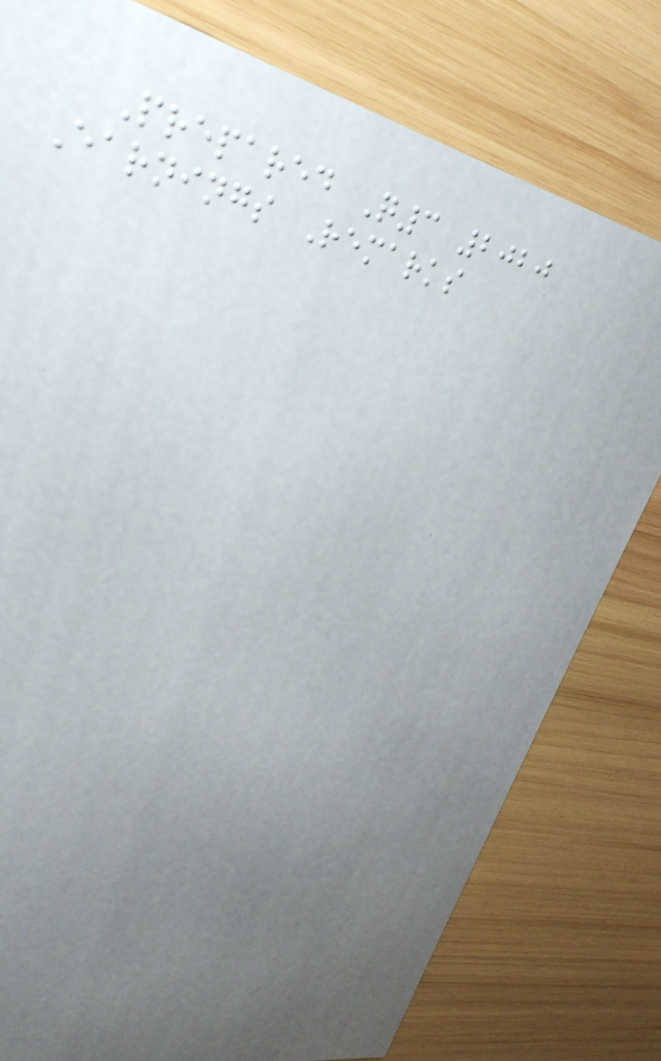Prepared Q3 2020
Earnings Remarks
